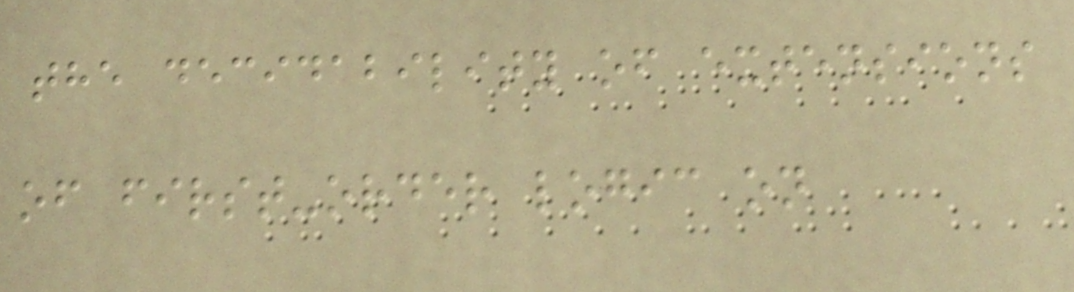the decidability of extensions
of first-order logic on
